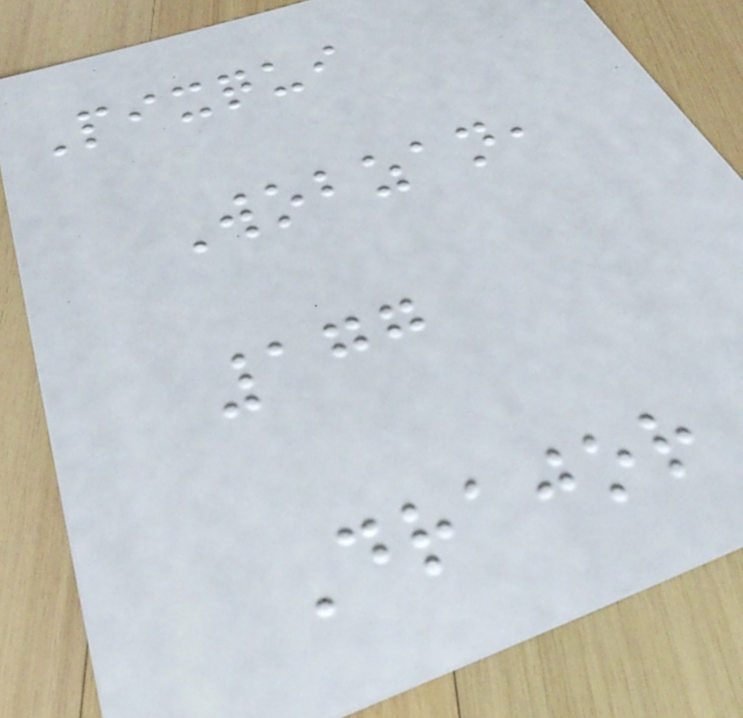Pixqui
Wobzan,
177
Drajor
